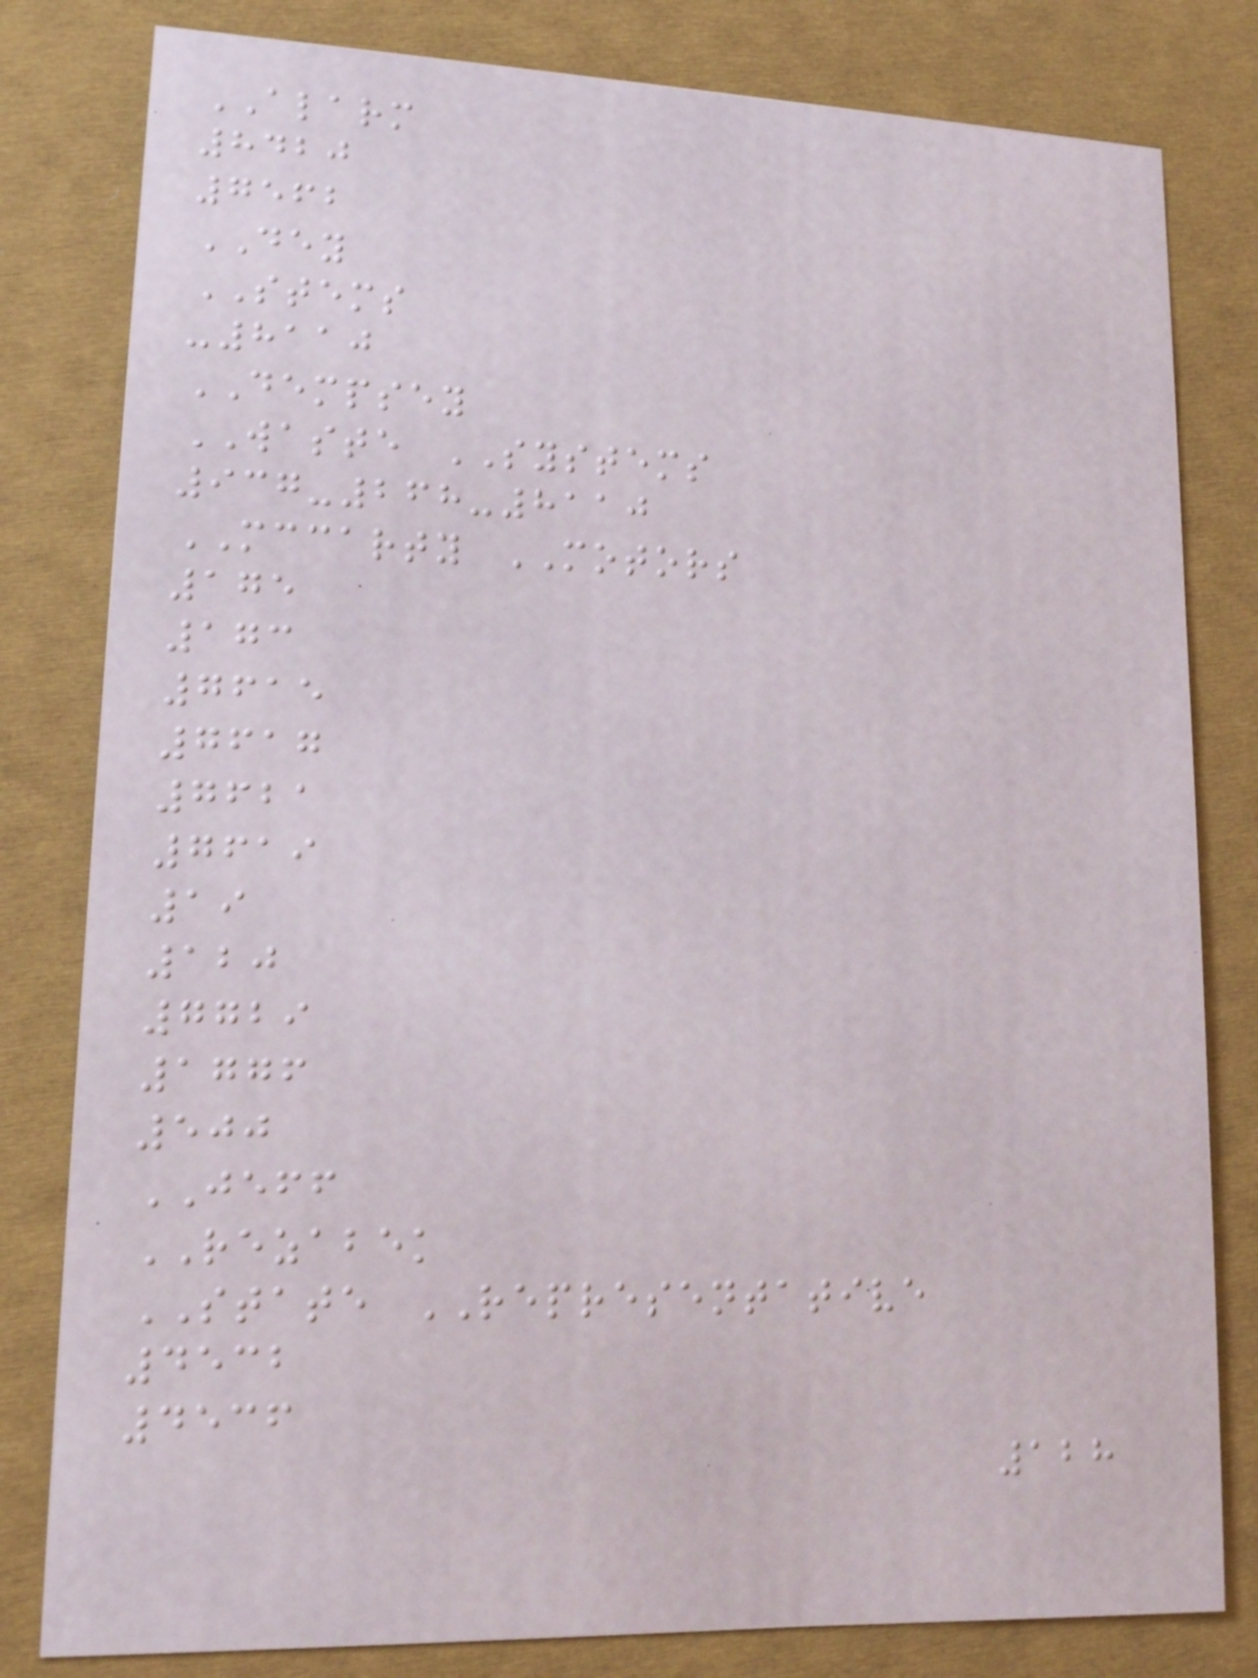ALARM
8420
7562
DEY
STEMS
-8110
DEMPSEY
WASTE SYSTEMS
937-268-8110
MCCARTY MOTORS
175
173
7615
7617
7621
7619
19
120
7729
1776
500
JEFF
REZABEK
STATE REPRESENTATIVE
4532
4536
128
